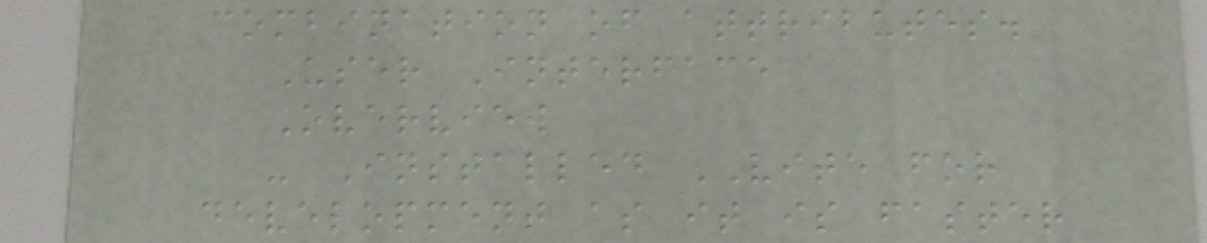combination of attributes.
User Interface
Overview
- Installed VITE for
development as it is faster
